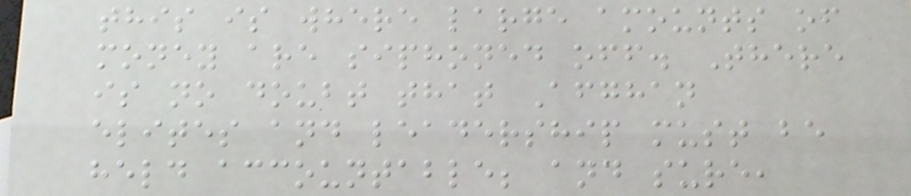this is where large amounts of
money are siphoned off. There
is no doubt that Afghan
elites and leadership must be
held accountable; and sure,
